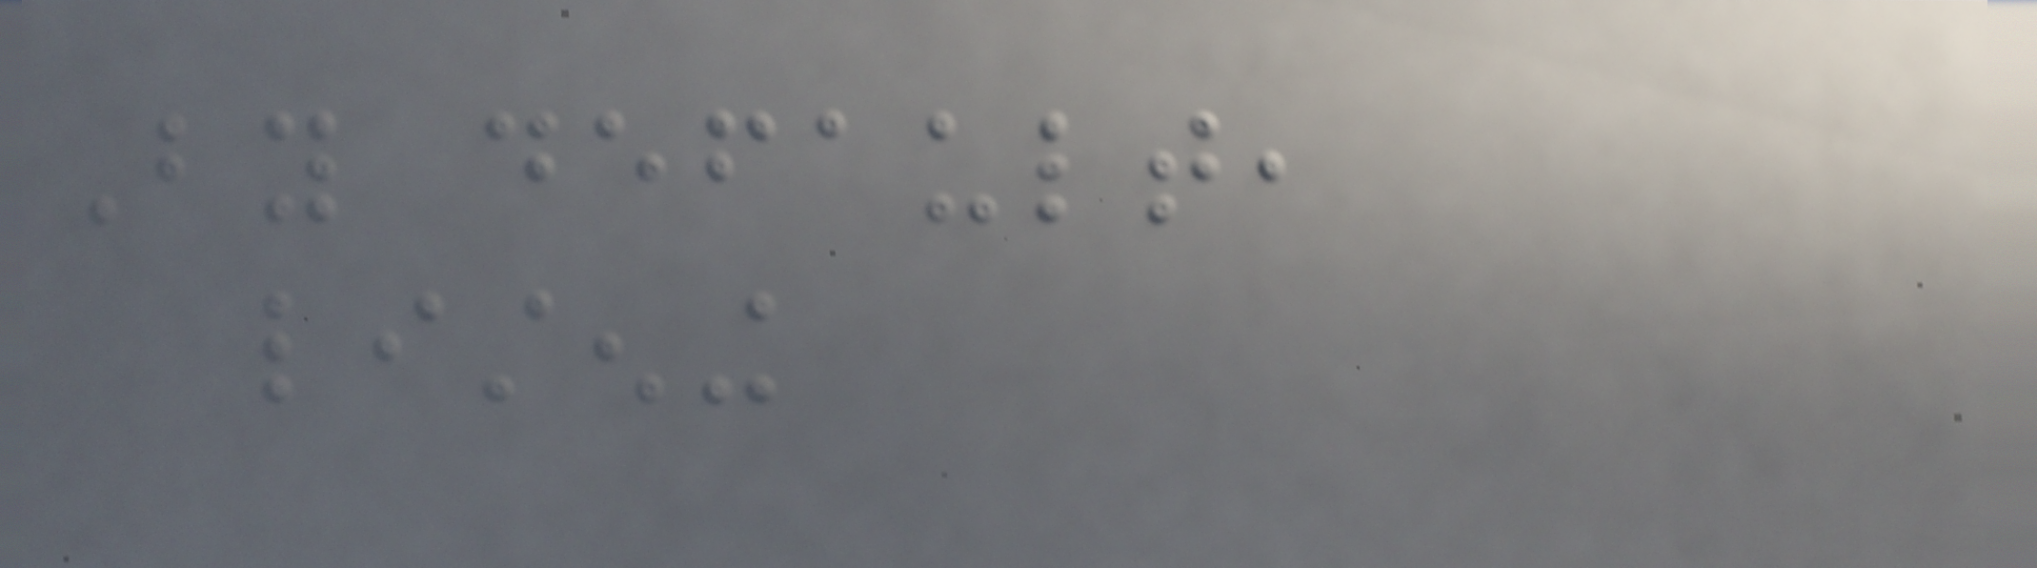By default,
listening
